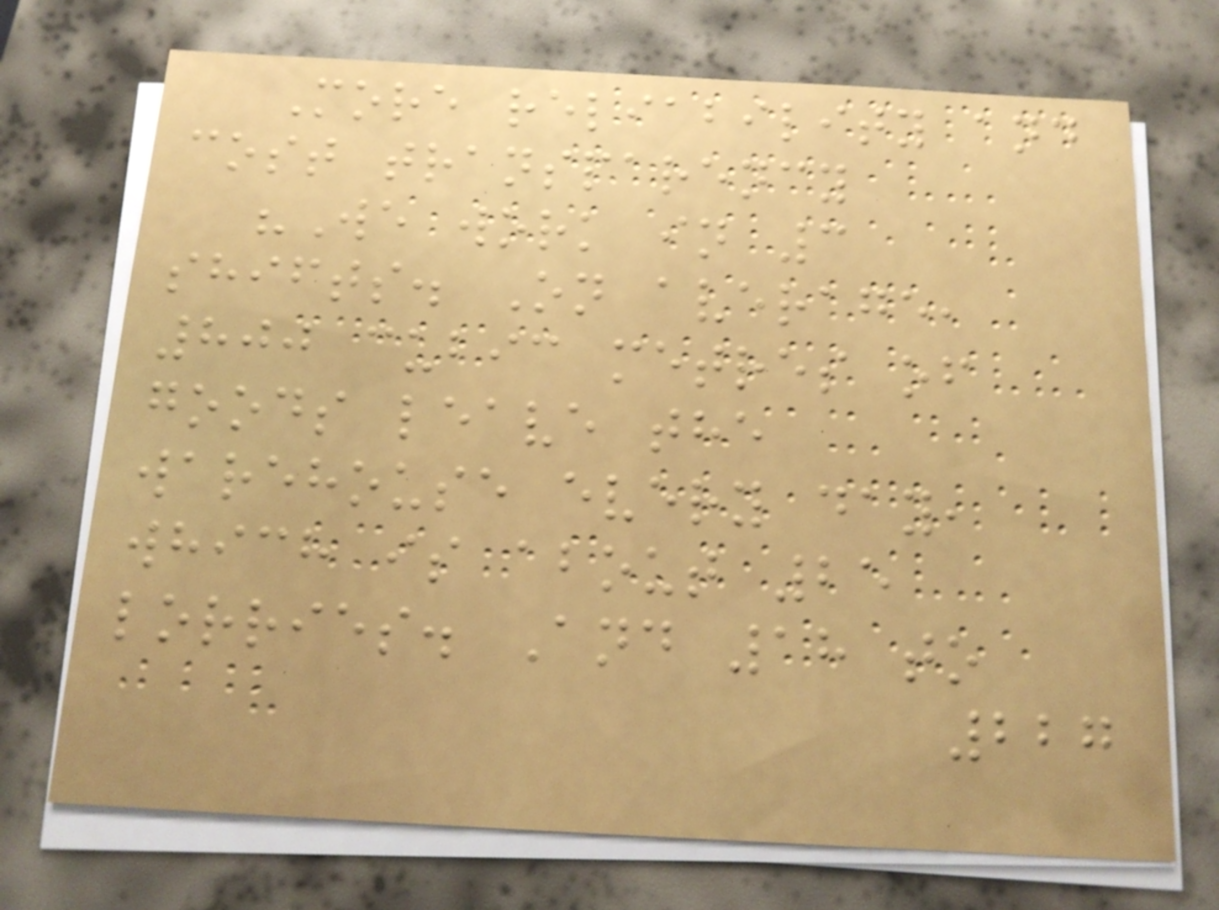More reliability and
cost transparency
"We work in 3
shifts. On average,
800 cubic metres of
goods leave the
warehouse every day,
which is about 25
lorries. And 18 to
227
